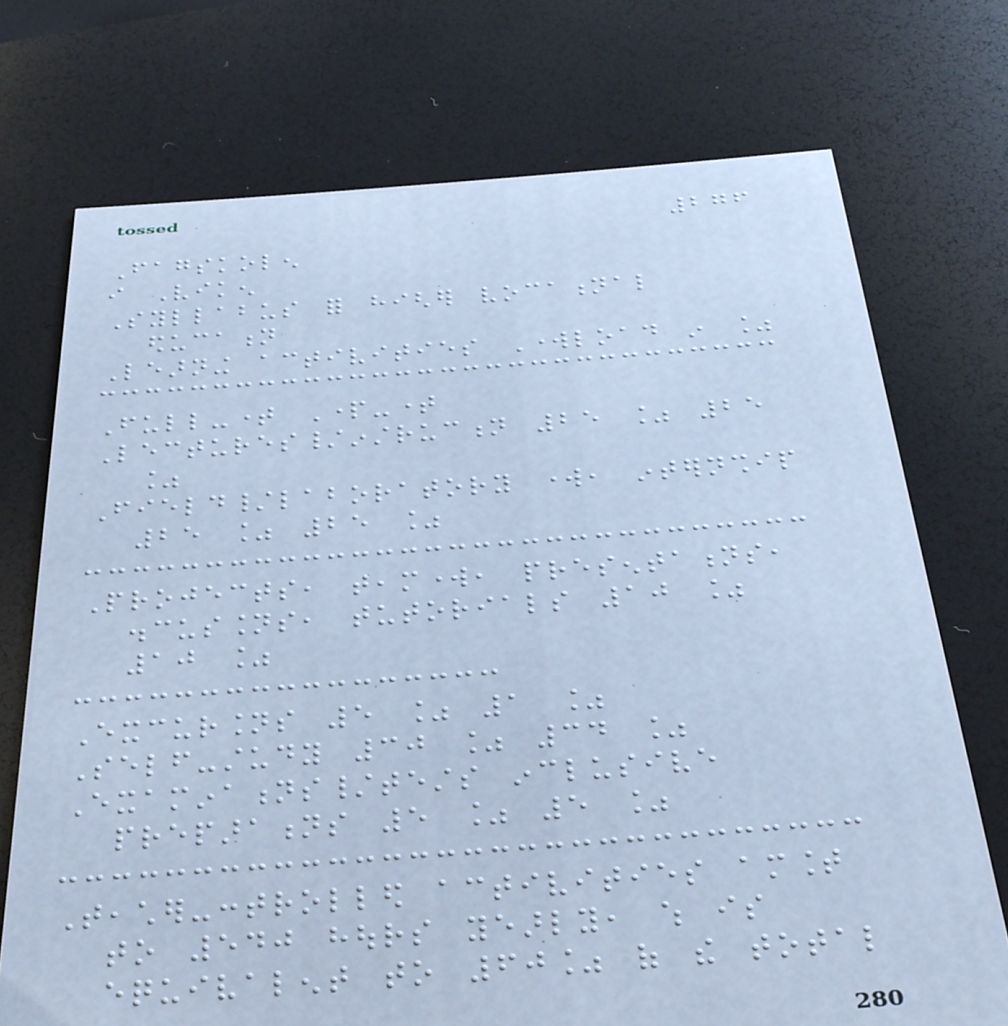276
Fagskolen
i Viken
Syllabus for higher vocational
education
Learning activities Workload in %
Full-time Part-time
Lectures/instruction 25 % 25
%
Field/laboratory work, internship
25 % 25 %
Projects, teamwork, presentations,
discussions, tutorials 10 %
10 %
Excursions 5 % 1 %
Self-study 30 % 34 %
Examinations/tests inclusive
preparations 5 % 5 %
Teacher-controlled activities amount
to 540 hours yearly, which is
equivalent to 60% of the total
